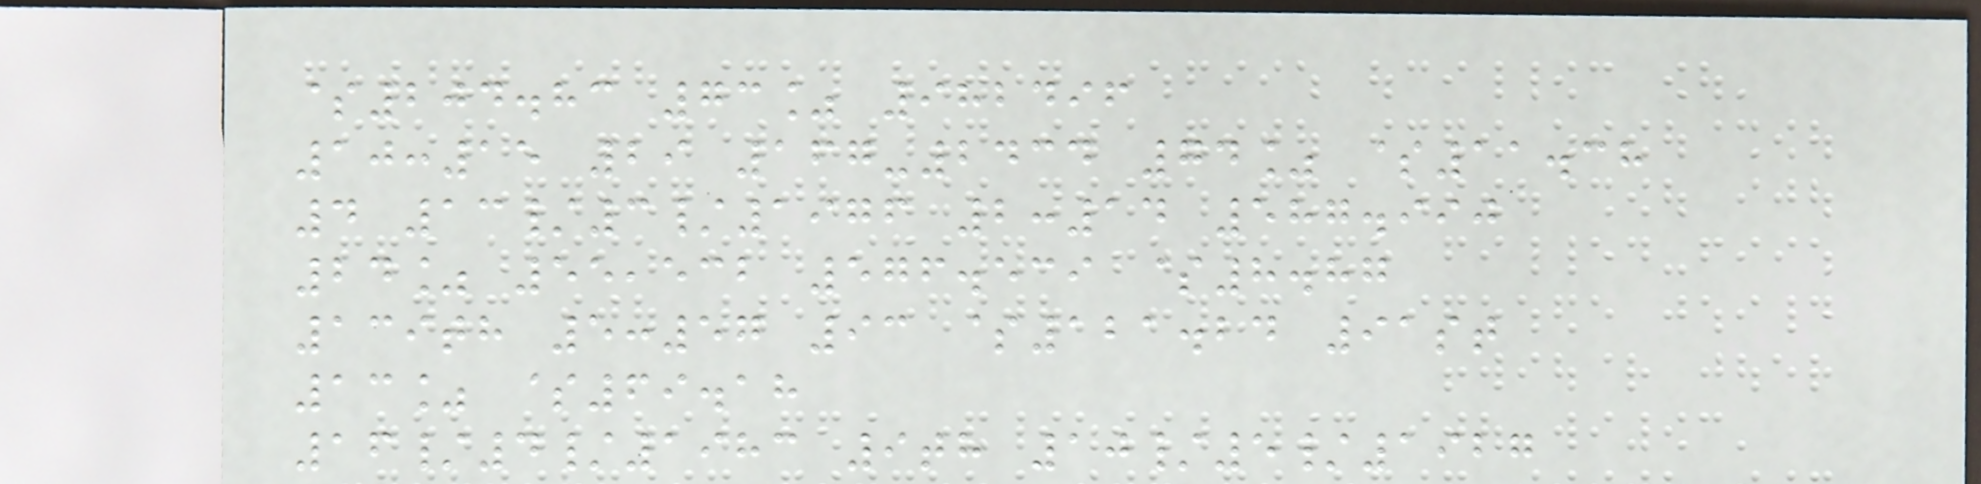$204.83 73% 982496
10:15 29 167-2434 74% $11.38
4 13/3/1976 2:14 587.990
24% 55,532 576.539 $8.87
139th 5:57 93 $121.24 91st
13% $69.18
16/4/1983 9th 10/5/1927
